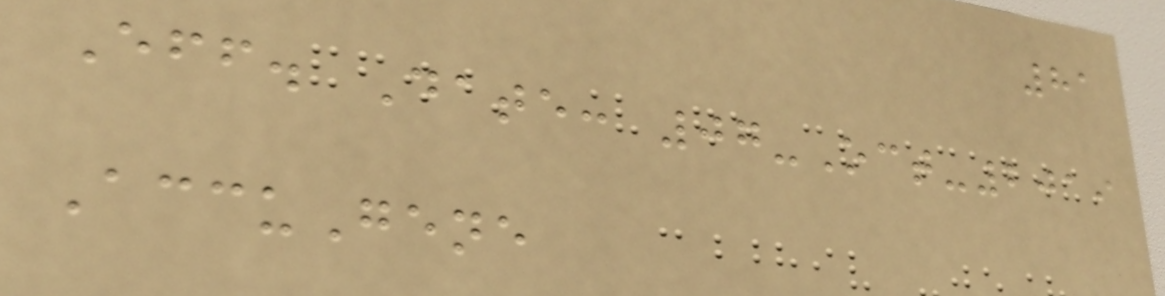81
Eff. Date: 07-Oct-2019
AccuGene
